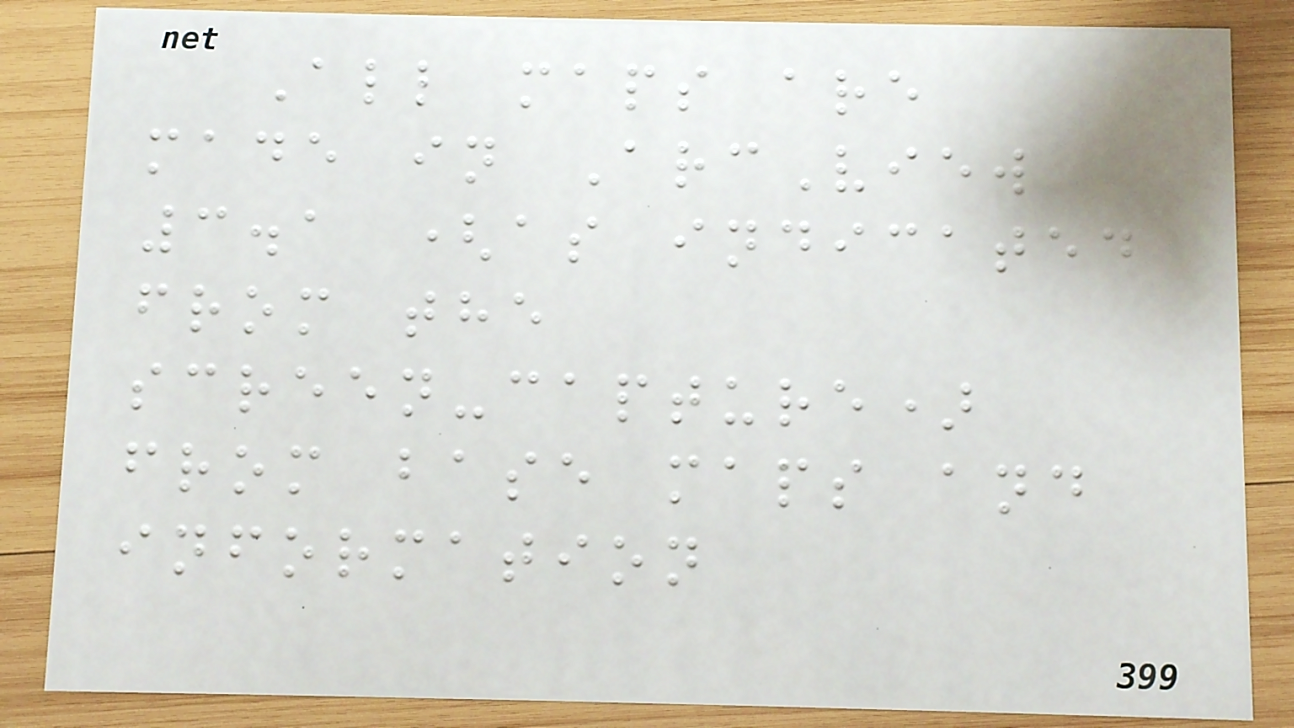All maps are
made in ArcView
3.1 (as indicated
from the
screen-capture)
from base maps and
information
